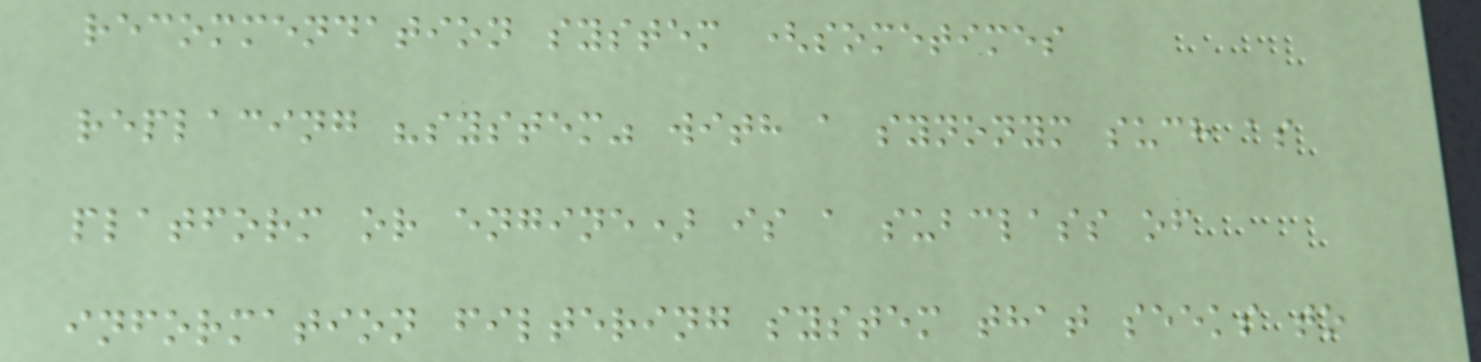recommendation system (sometimes
replacing "system" with a synonym such as
platform or engine) is a subclass of
information filtering system that seeks to
